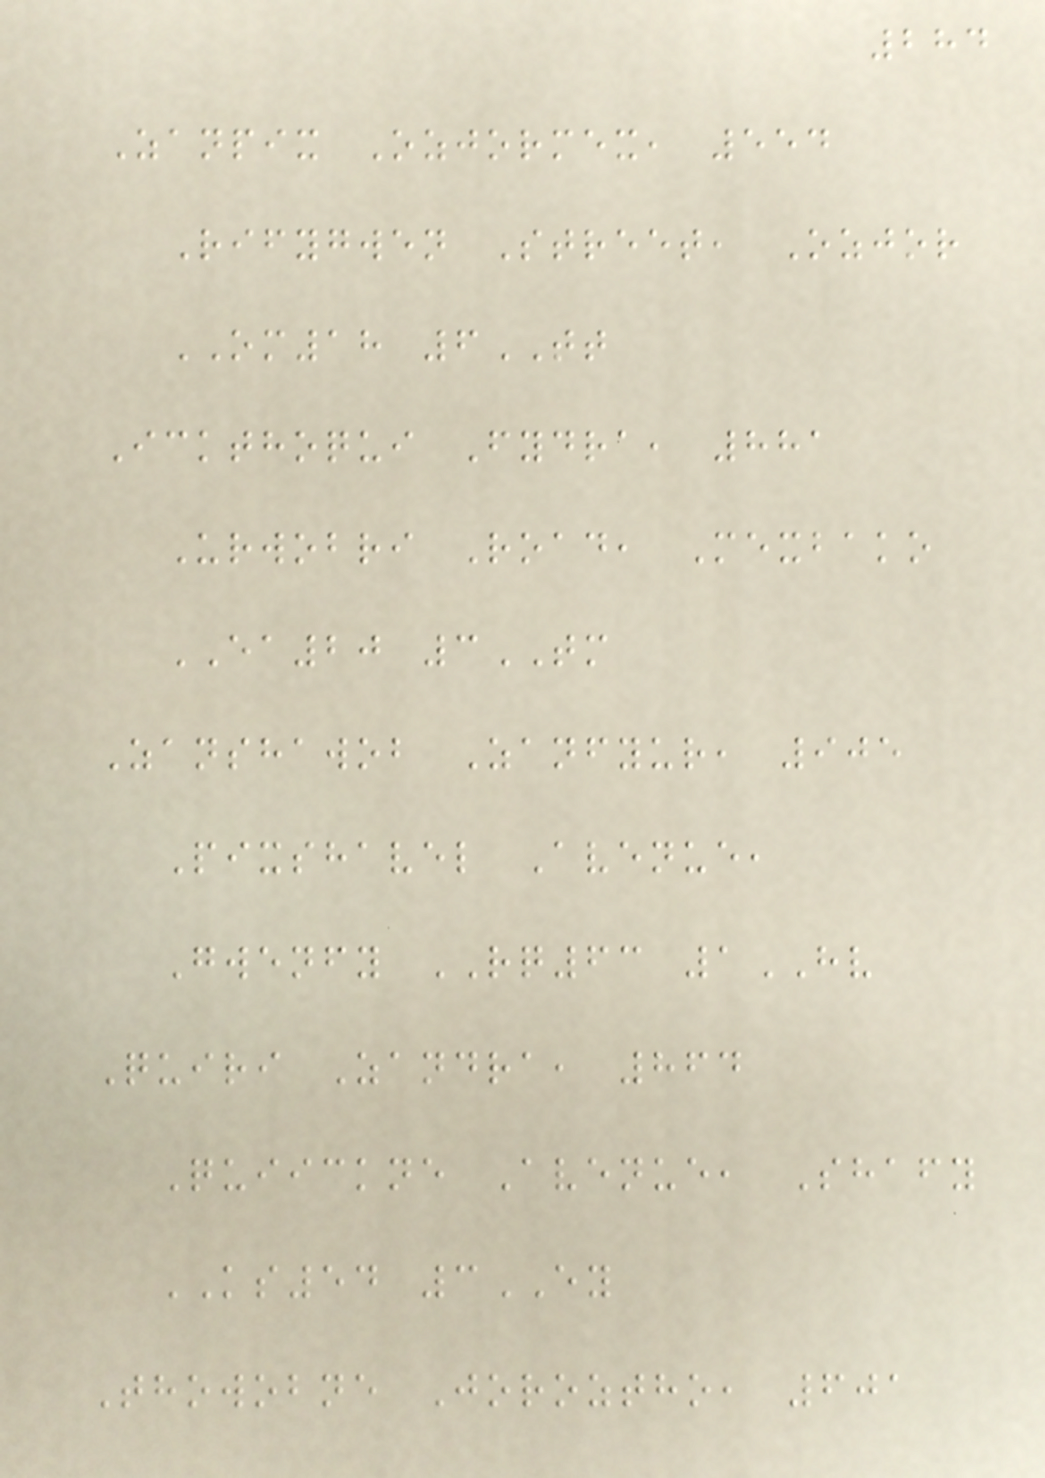284
Zanpix Ozjormex, 554
Rifygwen Street, Ozjor
OM18 6TT
Ickthoqui Fydra, 881
Urwobri Road, Mexbako
EA20 3TM
Zanshawob Zanfyur, 905
Pixshavel Avenue,
Gwenfy RQ63 1HV
Quiri Zandra, 864
Quiickne Avenue, Shafy
KS54 3EY
Thowobne Joroztho, 601
